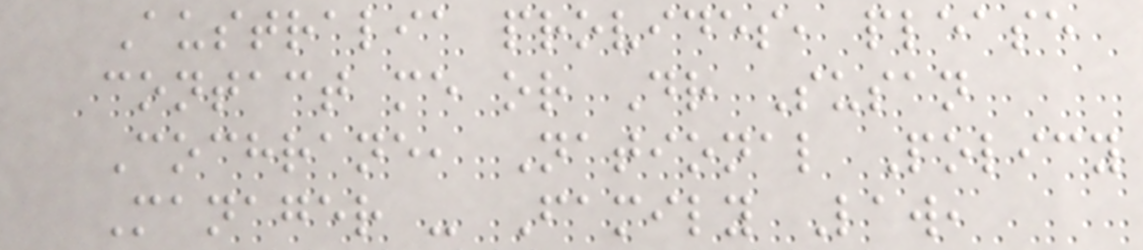Australia provides, please
contact me or Dr Susan
Cochrane, National Policy
Manager - Family Law,
